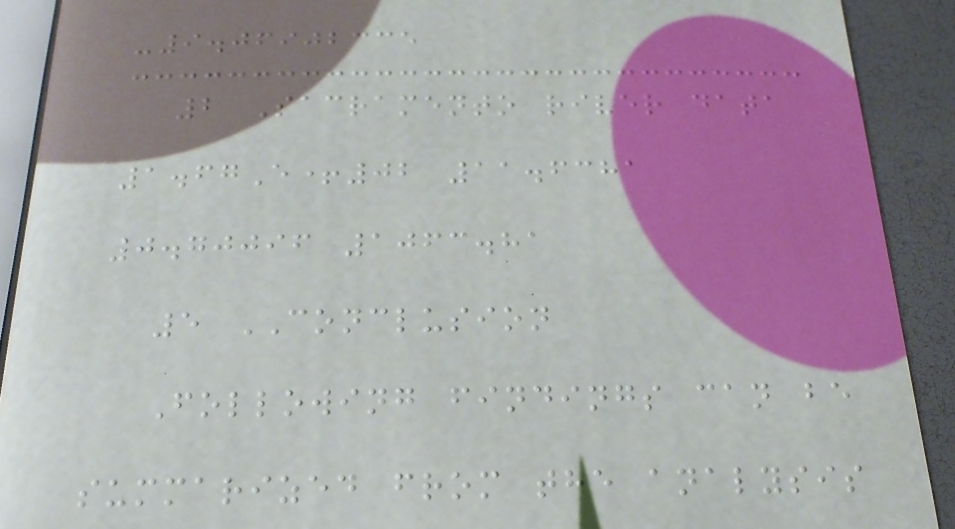-9.06902335
2 Sacramento river data
1.67E+02 11.6381
0.70096 1063.81
5 CONCLUSION
Following findings can be
summarized from the analysis
